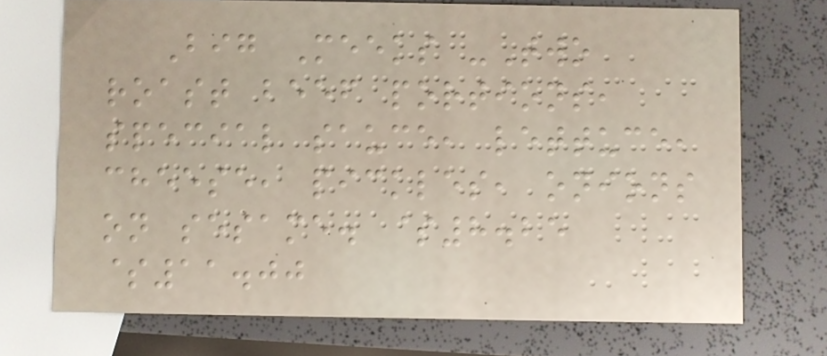Big Meeks -Two
roast beef portions,
special sauce, lettuce,
cheese, pickles, onions
on sesame. $8.25
$11.00
